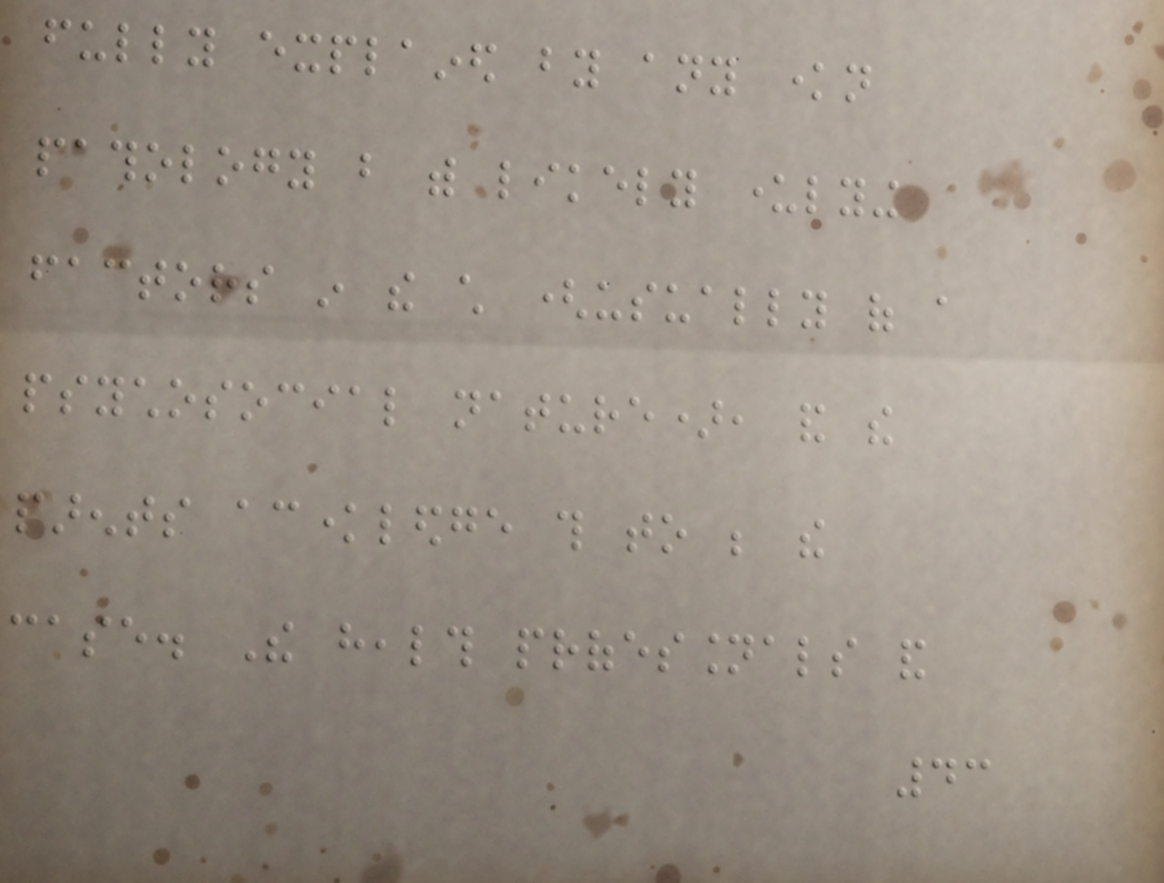fully explained by any known
pathology but with likely underlying
factors in the child (usually of a
psychosocial nature), and the
parents acknowledge this to be the
case. The health professionals and
43
